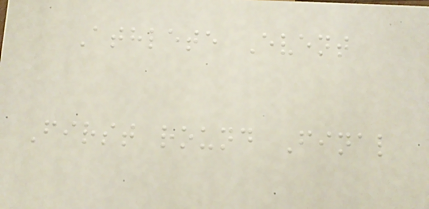Athlete Event
First round Final
